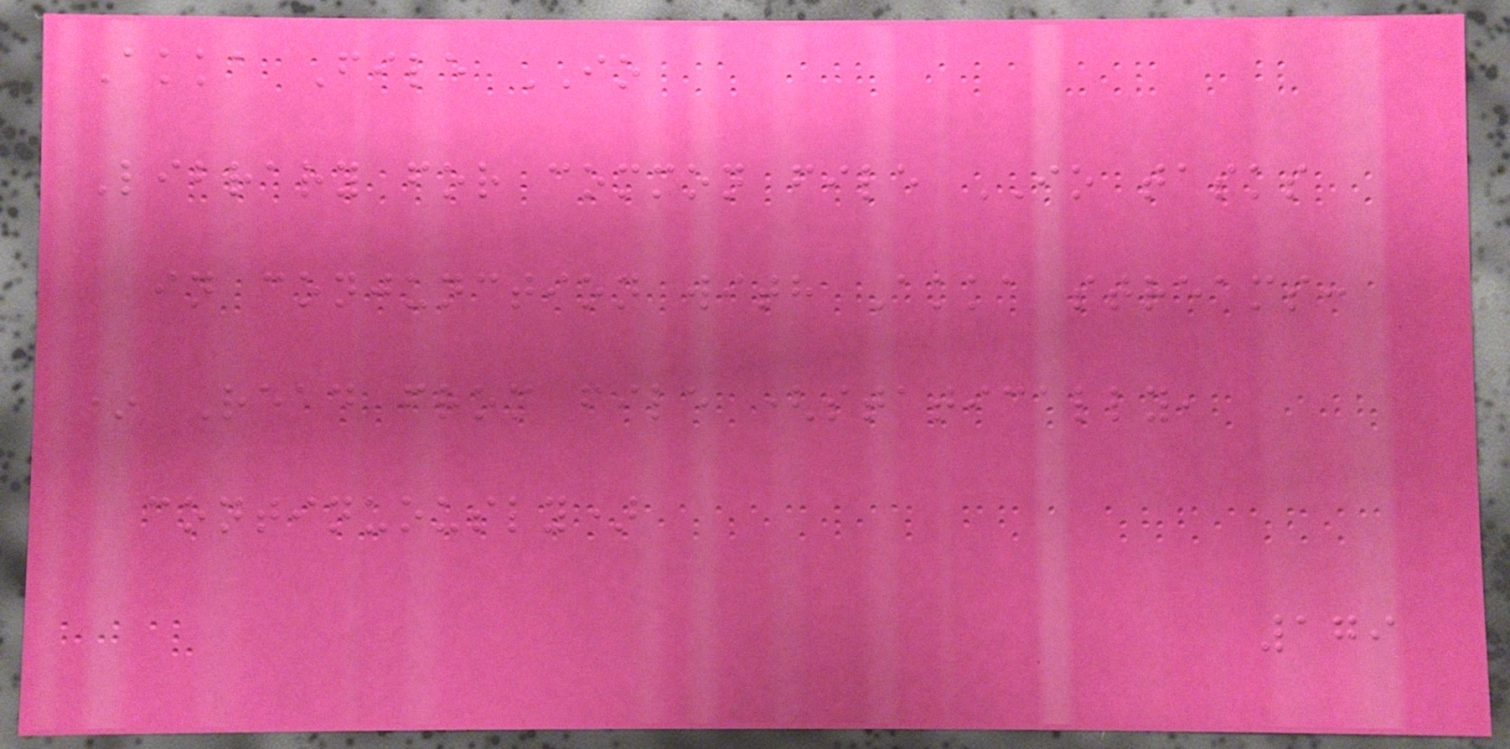Akka File IO
Library for common file IO tasks
in conjunction with Akka streams:
* Read from file (statically,
continuously)
179
